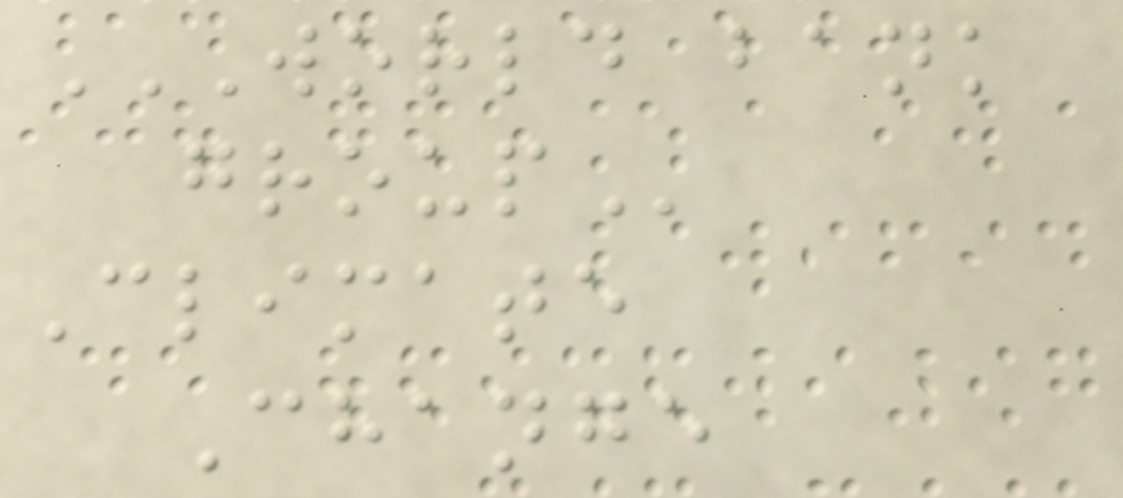WORLD BANK
GROUP
Climate
Change
